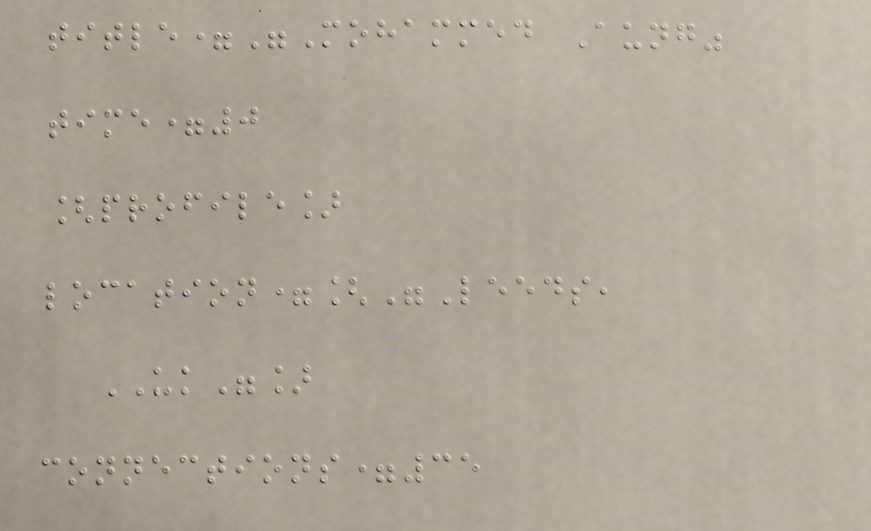title="Mohammed Aung"
time=0
[profile]
location=["Leeds,
UK"]
connections=35
